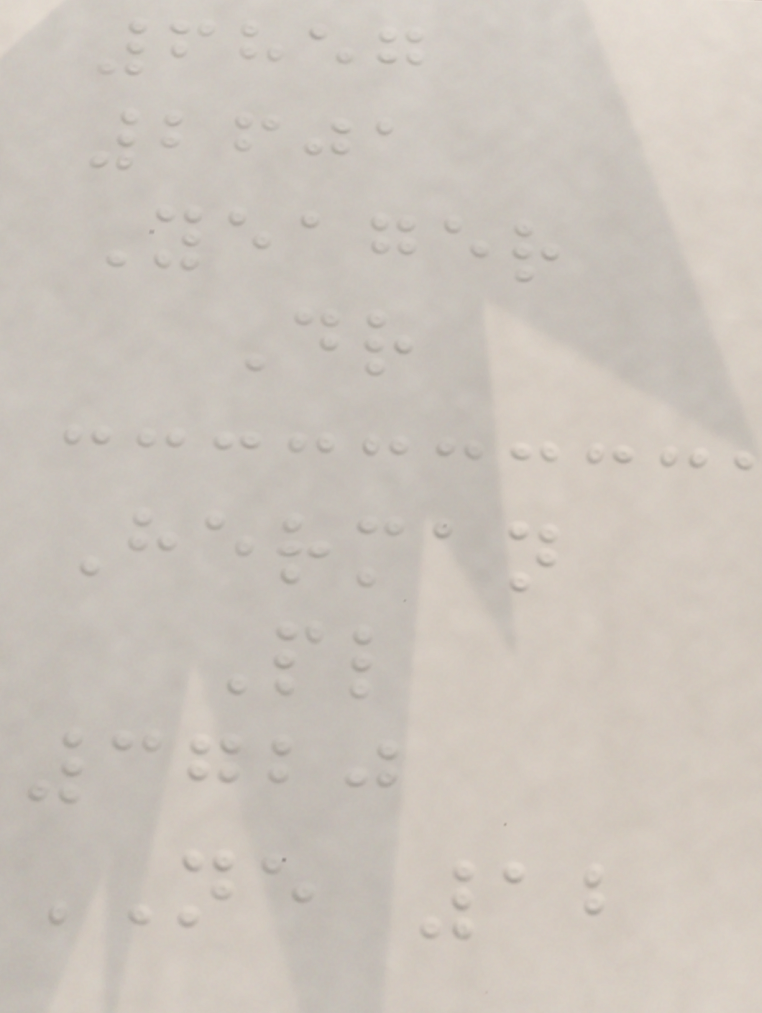6857
2601
Yeager
Dr
Herman
Pl
3720
NE 12
